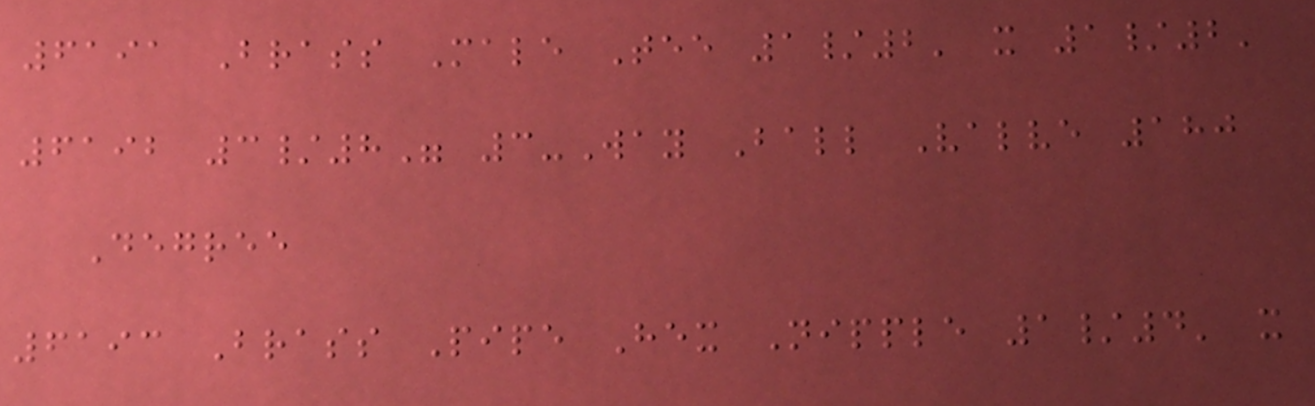6191 Brass Male Tee 1/2' x 1/2'
6192 3/8" 3-Way Ball Valve 180
Degree
6193 Brass Pipe Hex Nipple 1/4' x
